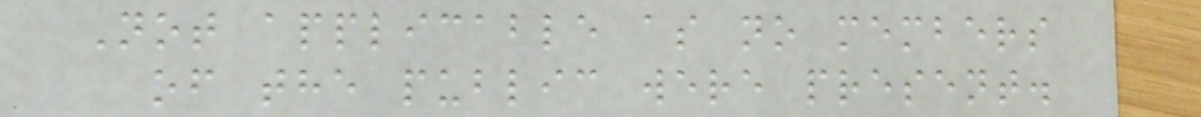Not applicable as no members
of the public were present.
